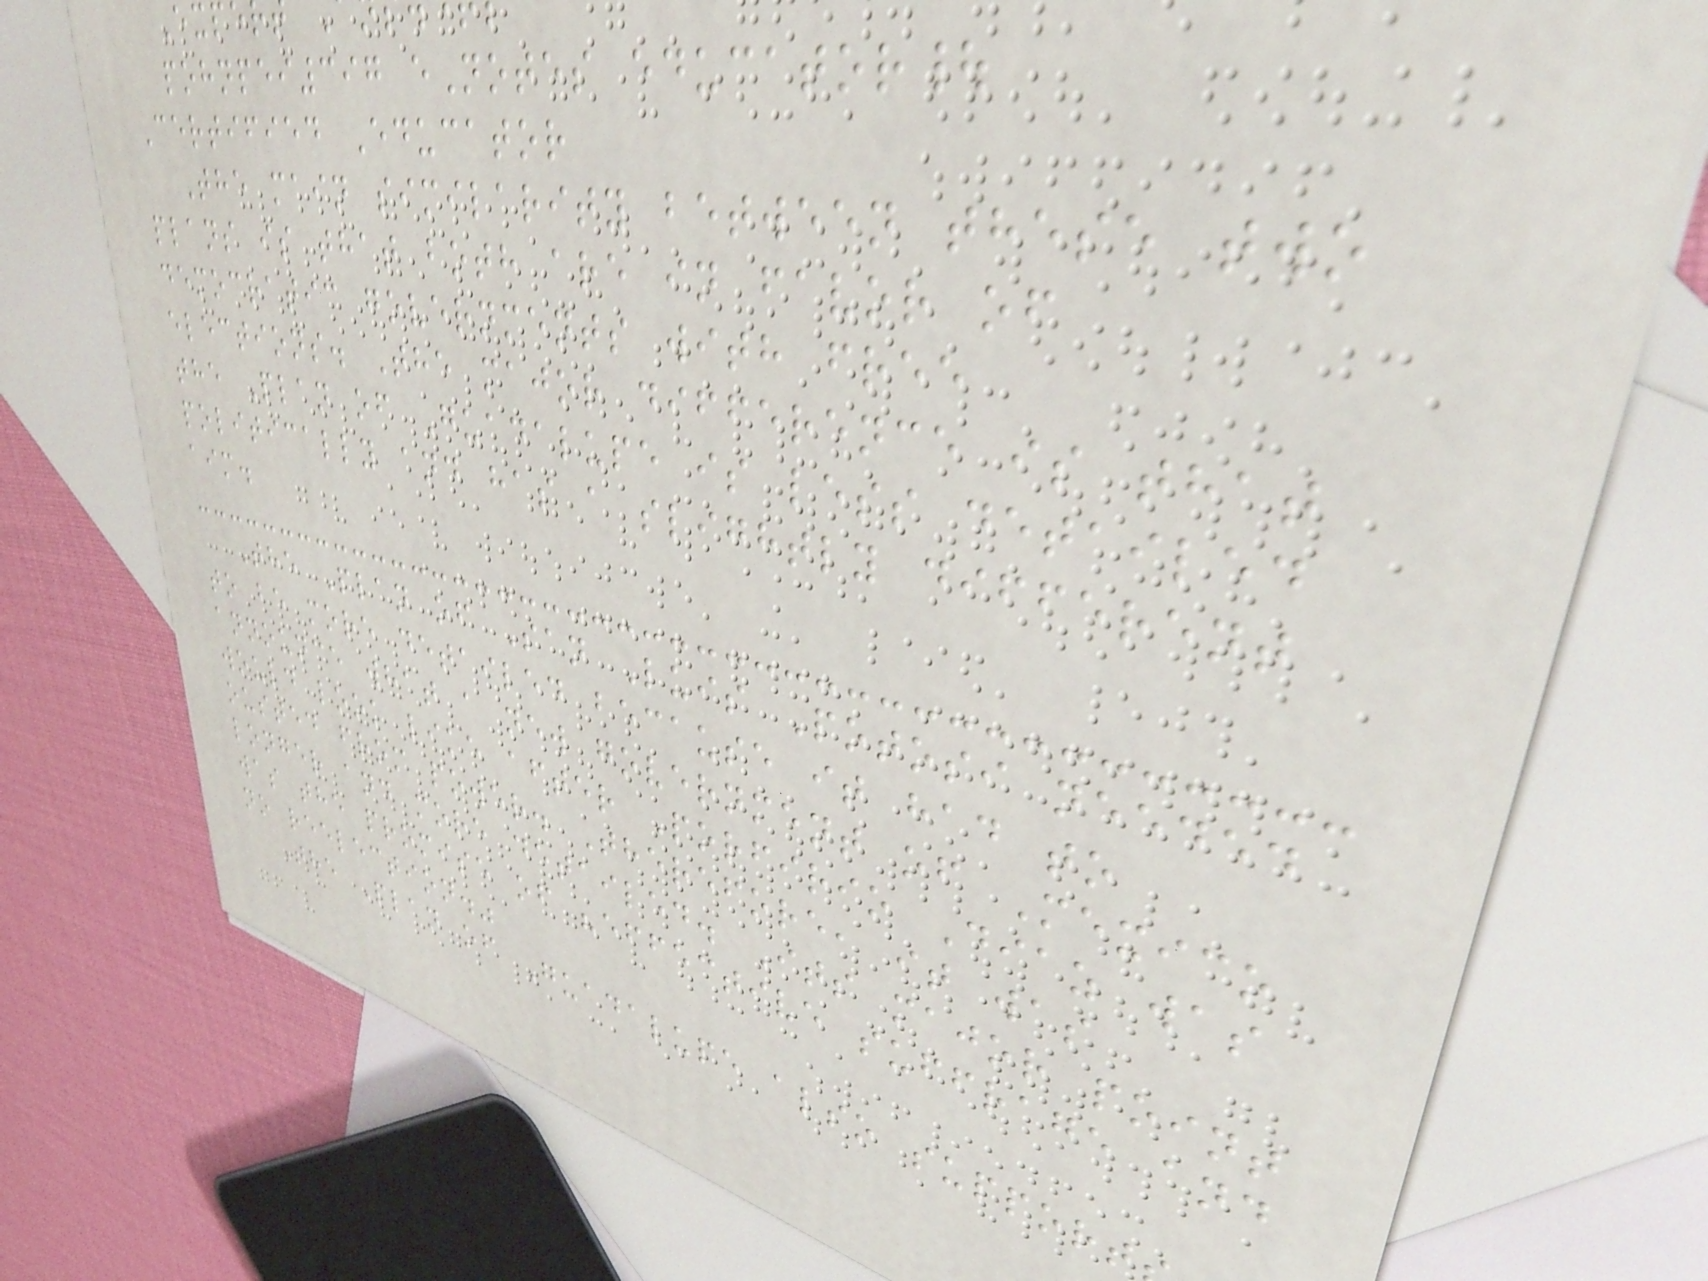Expe
pohnpei397 eNotes educator|
Certified Educator
The main similarity between these two
plans is that both are in favor of
democratic governments with free
elections. The major difference is that
the Plan of Guadalupe is less detailed
politically and has a slightly different
aim.
The Plan of San Luis Potosi needed
to be more detailed because it had to
announce what a new government of Mexico
would look like after Porfirio Diaz was
ousted from power. Therefore, it was
longer and more detailed. Its major point
was the promise of "effective suffrage and
no reelection."
The Plan of Guadalupe also support
